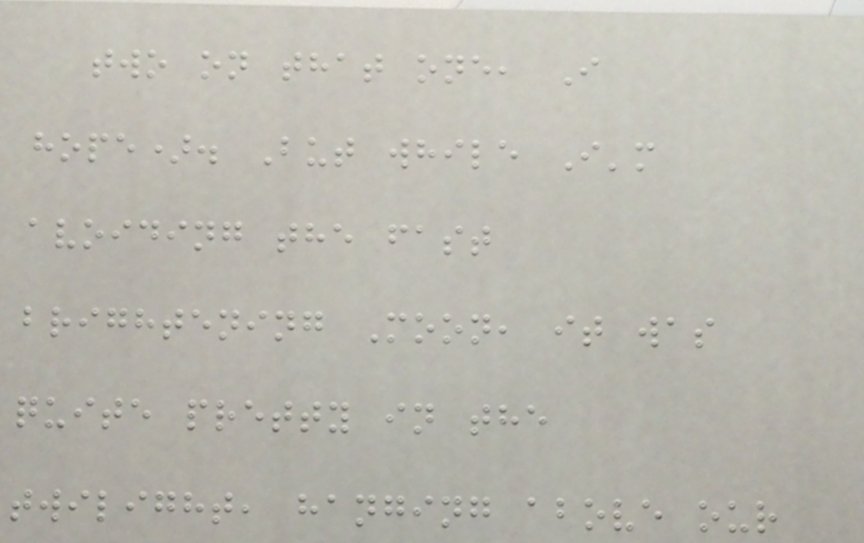two on that one, I
hope). But while I'm
avoiding the fast
brightening Moon, it was
quite pretty in the
twilight, hanging above our
